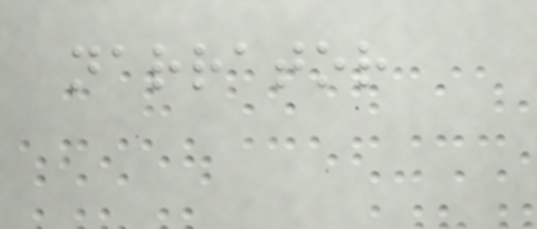narrator
